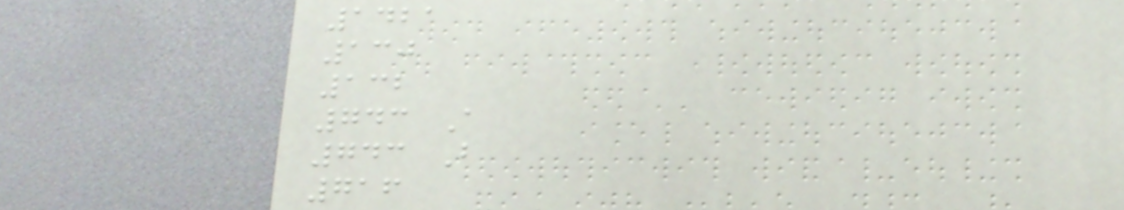1421
130
132
743 A
743 B
716
